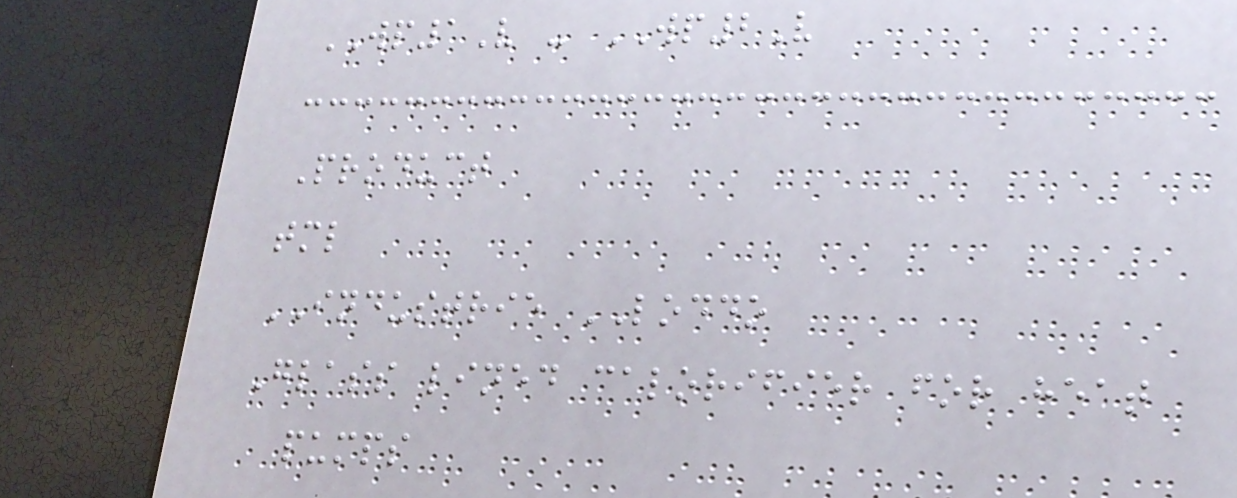WP1V - WP2V
Product
tml
INDUSTRIE LODDO
Glass lined calorifier for heat
pumps
